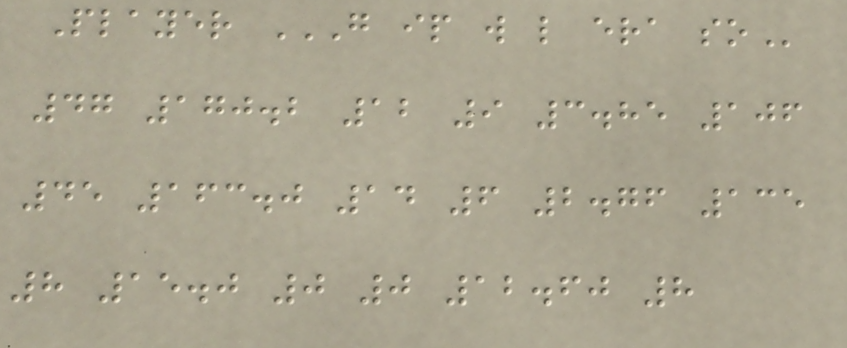Player G IP W L ERA SO
47 170.2 12 9 3.85 106
45 163.0 14 6 2.76 135
8 15.0 0 0 12.60 8
